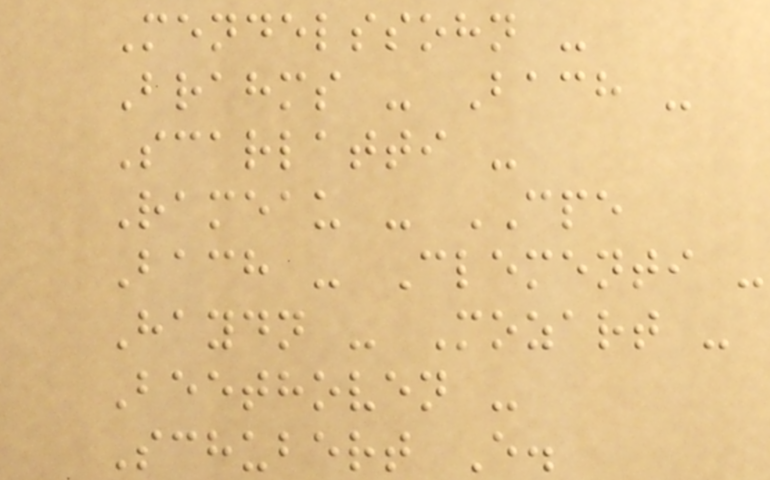Mendelssohn -
Brahms - Bach -
Scarlatti -
Rameau - CPE
Bach - Clementi -
Haydn - Mozart -
Beethoven -
Schubert E.
